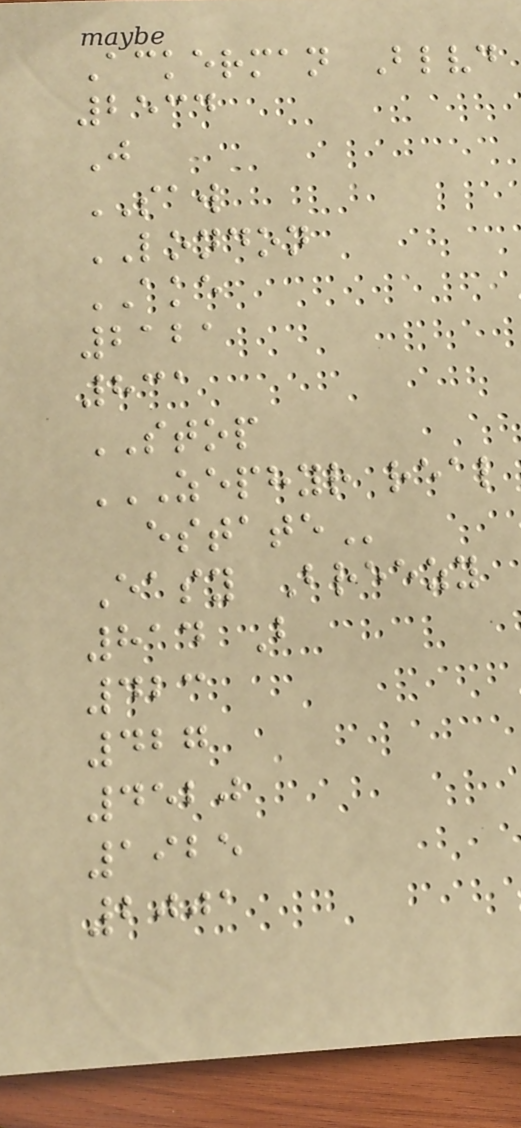Ackerman Blvd
2534
J
SAW
LONDON
AKE
2121
831
STOP
ZEPHYR REAL
ESTATE
Easy Breezy
814 B
423
427
4520
1925
2001
